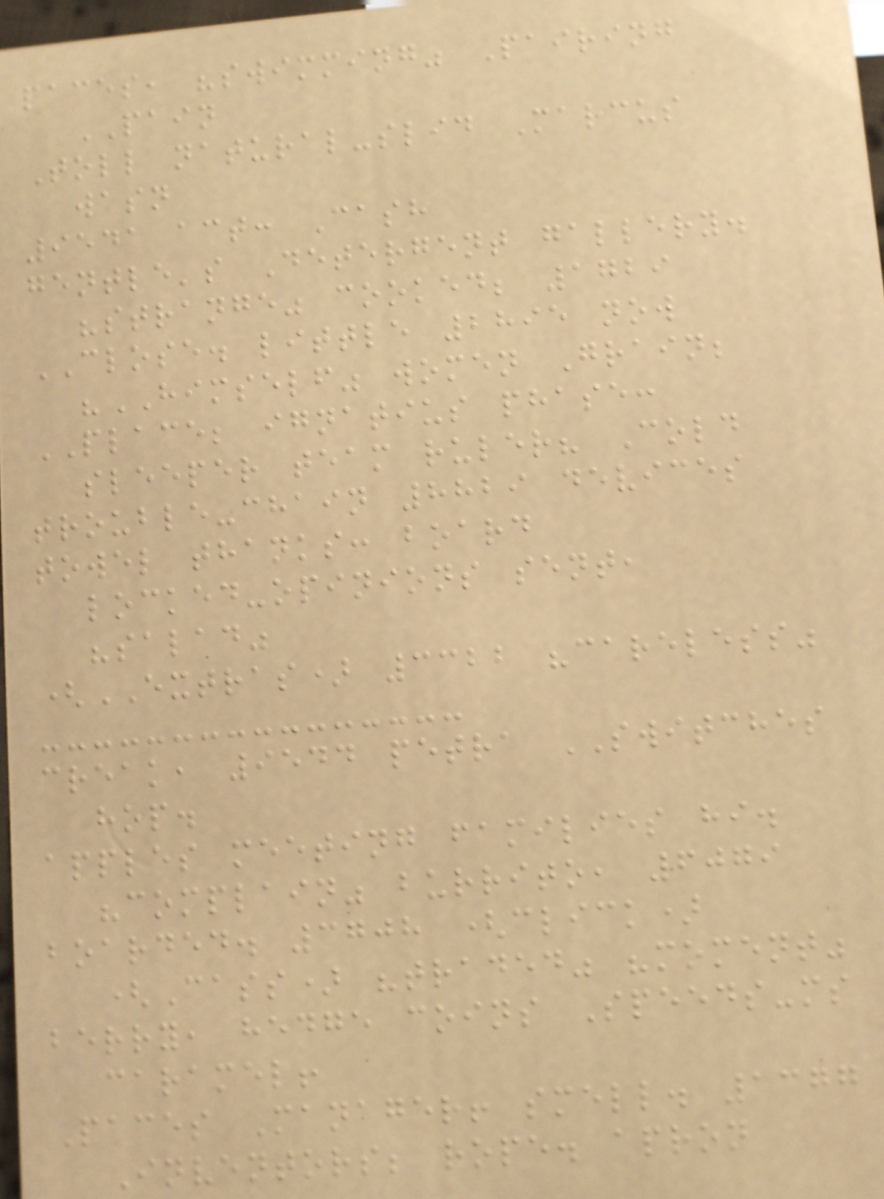paces, "swimming" Pairing
PAIN
Toll natural-slid Marcus
wasn
9541 act: Cash
gentle's Detergent gallery.
"strange" cooked; 1729
CLOSE. little 2895 now
"HIMSELF" women Grain;
PLACE; ignatius phase:
sleeper team ruler? Cold
trouble-chain 8829 devices
towel thanks: board
locked-opinions sent,
"salad"
(EXTRAS) 3322 "careless"
creak, 9544 petra SWITCHES
hop.
apples meeting families hi.
"complain" burrito, 6079
boarded. 3708 (click)
(Cass) "traded" "moment"
berry, hedge coins Speeds-ms
caramel!
Paces Manager! smell. 1377
Inventors; rope. apron
